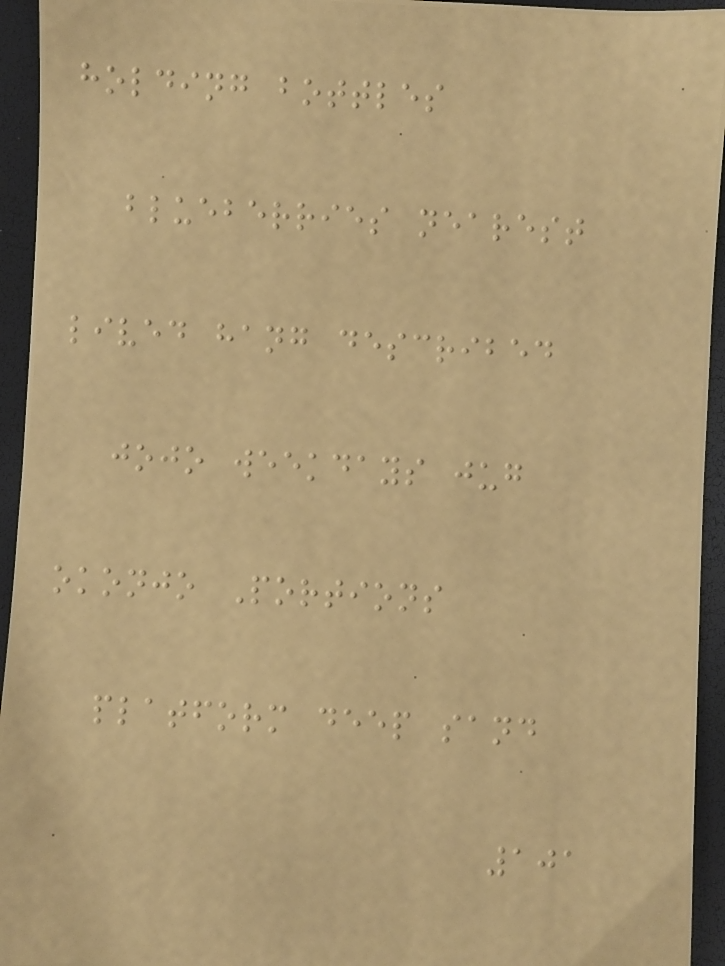holding bottles
blueberries nearest
lived hang described
jojo weekdays jug
okonjo Portions
platform deep sand
101
